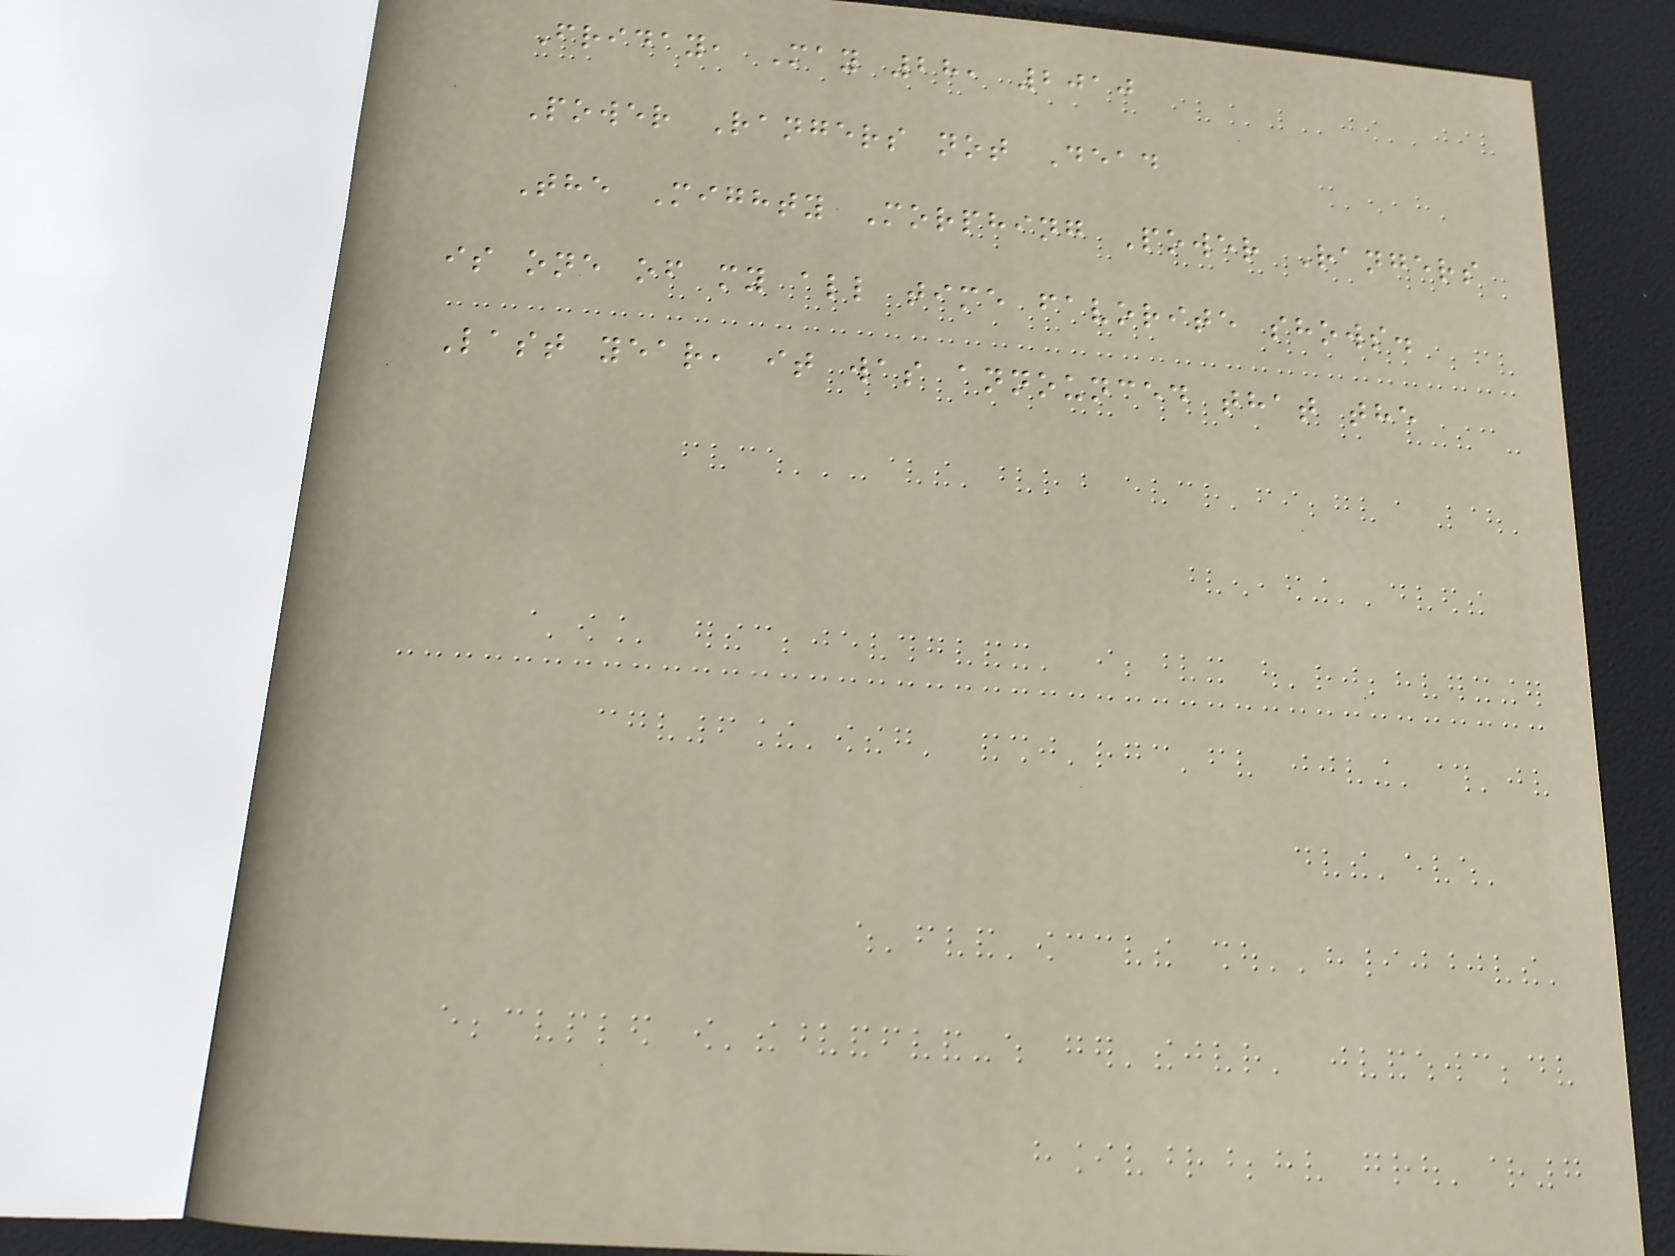Friday, May 28, 2010
Power Rangers not Dead
The Mighty Morphing Power Rangers
is one of my all time favorite shows.
Last year, it was announced that the
